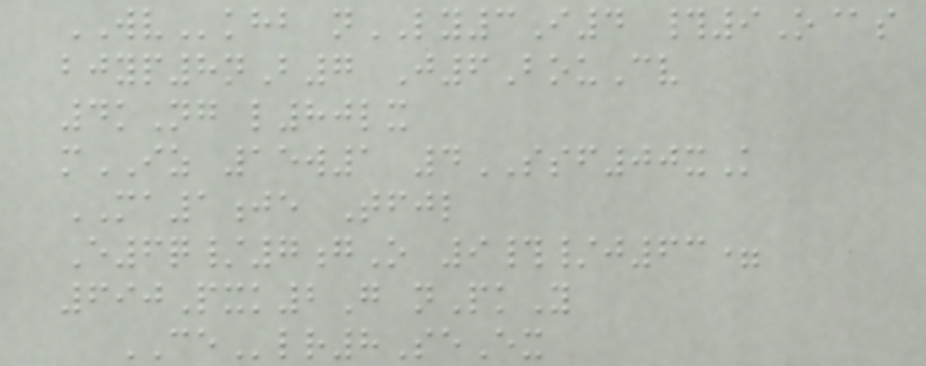WVkhb nLY3I4 #9O@s
bjyp8nB7 J6BouCv
4kNg l80lx
mIZ 15w1 4SSF00xK
MA1je Tfjl
E6q/7gO 9#/j63=
690Pxk2G nPkY
CElr8SeEx
